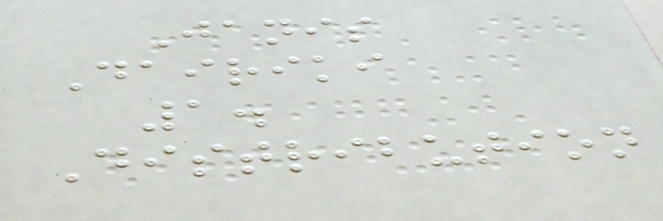Janis
Dairiki
1.
Distribution
